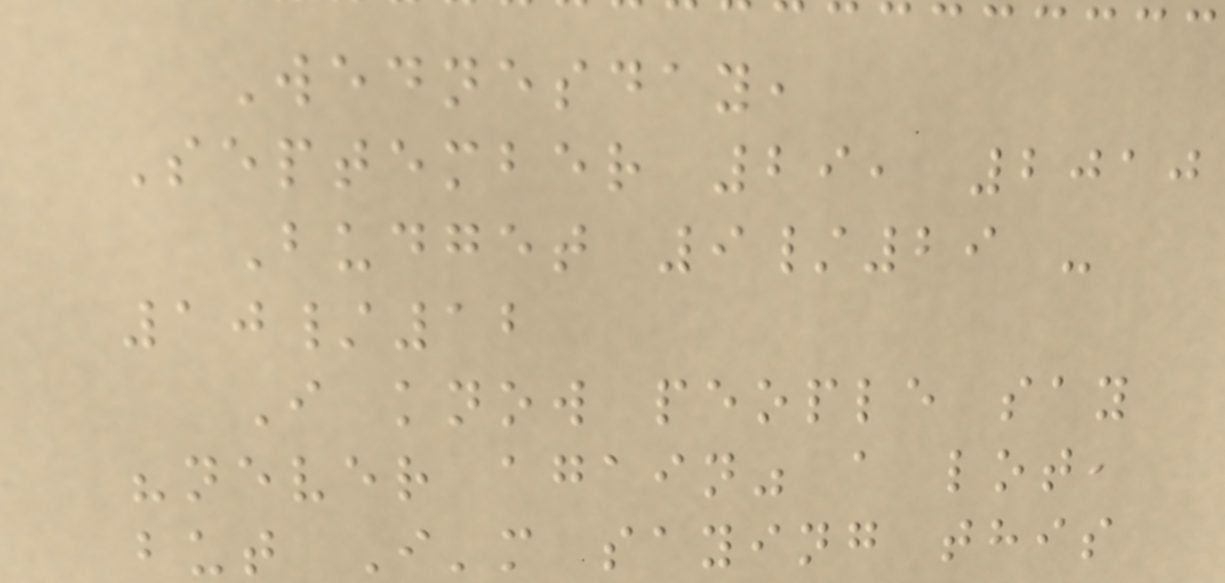Wednesday,
September 29, 2010
Budget 9/29 -
10/12
I know people say
"never again" a lot,
but I'm saying this
